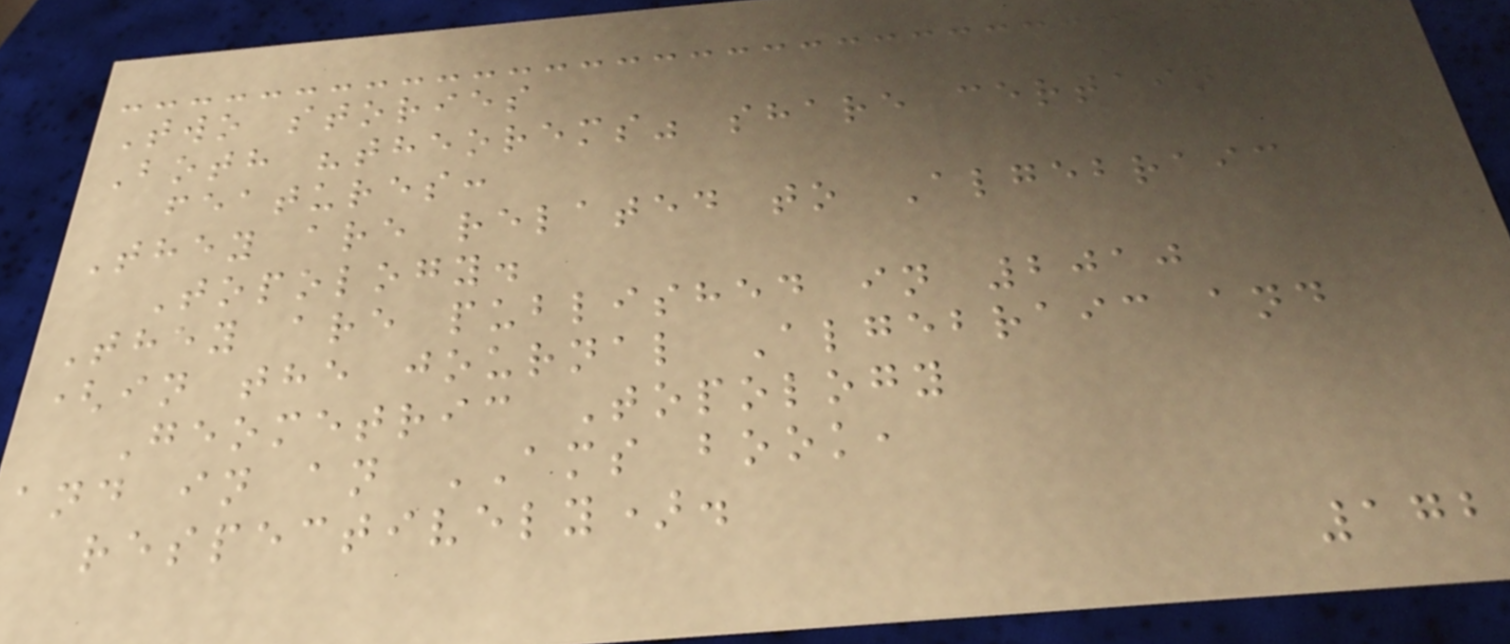Two stories
Both "theorems" share certain
features:
They are related to Algebraic
Topology.
They are published in 2010
(in the journal Algebraic and
Geometric Topology
and in an AMS book,
respectively).
172
